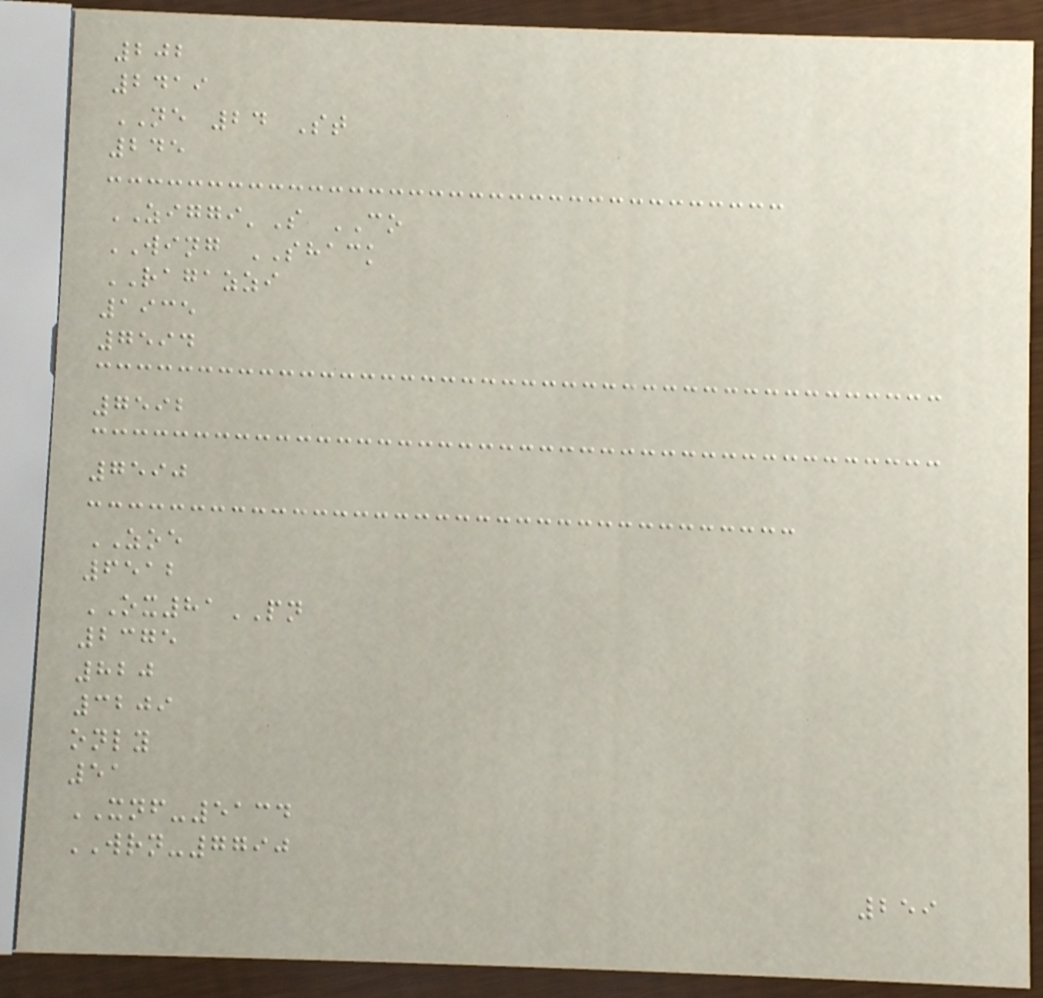202
2419
NE 24 St
245
ZIGGI'S CO
WING SHACK
RAGAZZI
1935
7594
7592
7590
ZOE
6512
OX81PN
2375
820
3209
only
51
XNF-5134
WRN-7790
259
